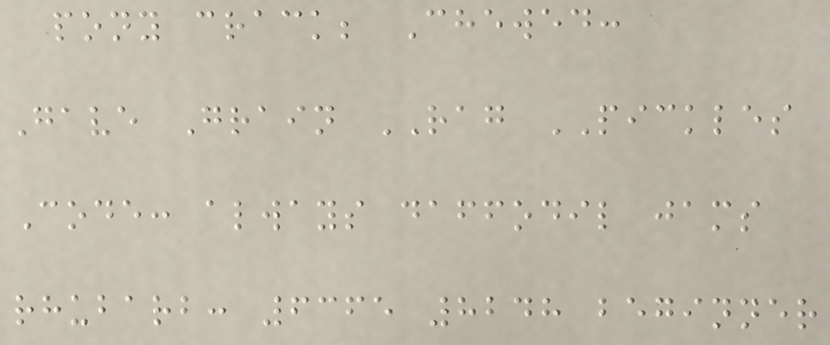pony crack; Chewed:
Gave Grain RAG PICKLES
Code: always daffodil jams
rhubarb: 6365 8248 beginner
